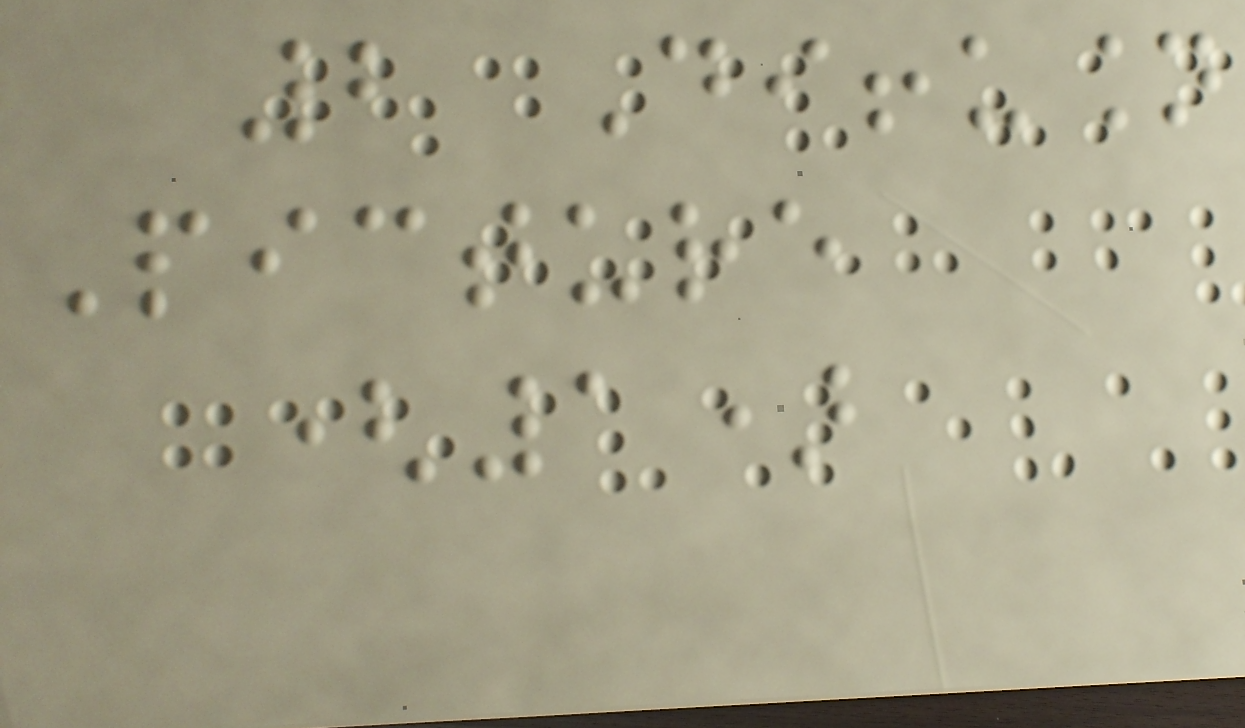2 Diffusion
Picture
(1)
